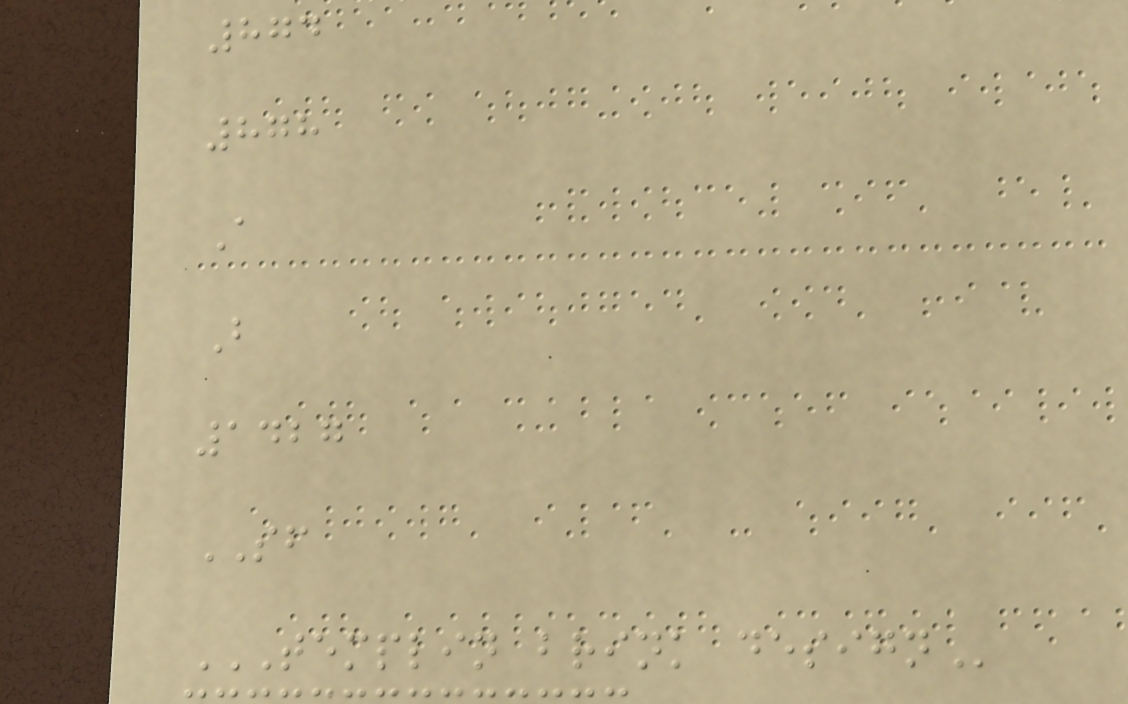874
878
A
B
1427
SF
TEMPLIN BRINK DESIGN
